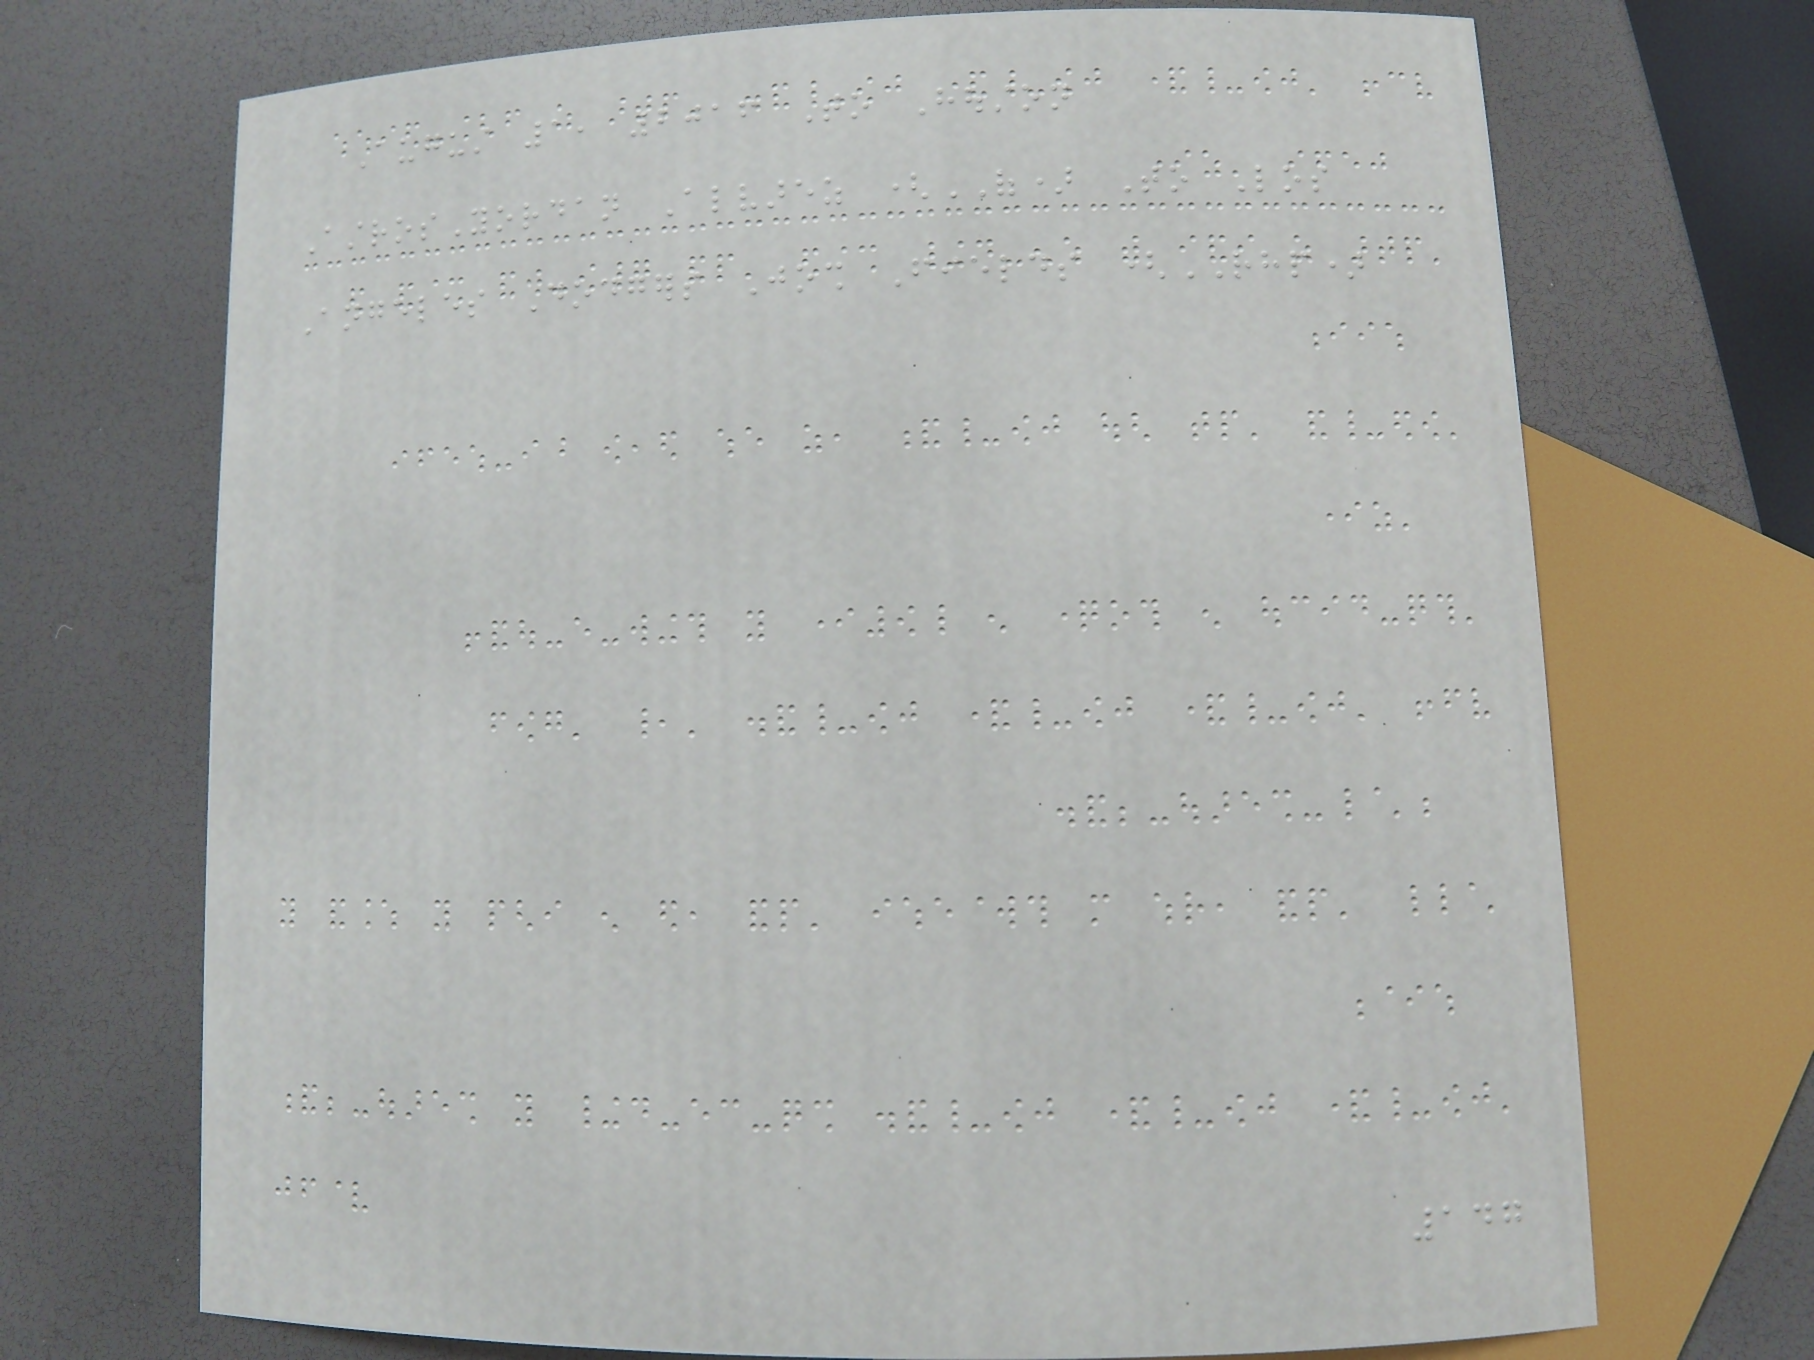August 1, 2016 To Houston
AstrosYordan Alvarez (OF) To Los
Angeles Dodgers Josh Fields (RHP)
147
